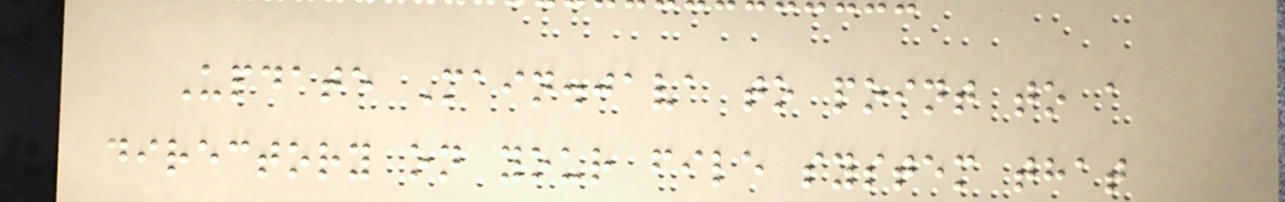Update Main.java to point to a
directory on your file system that
